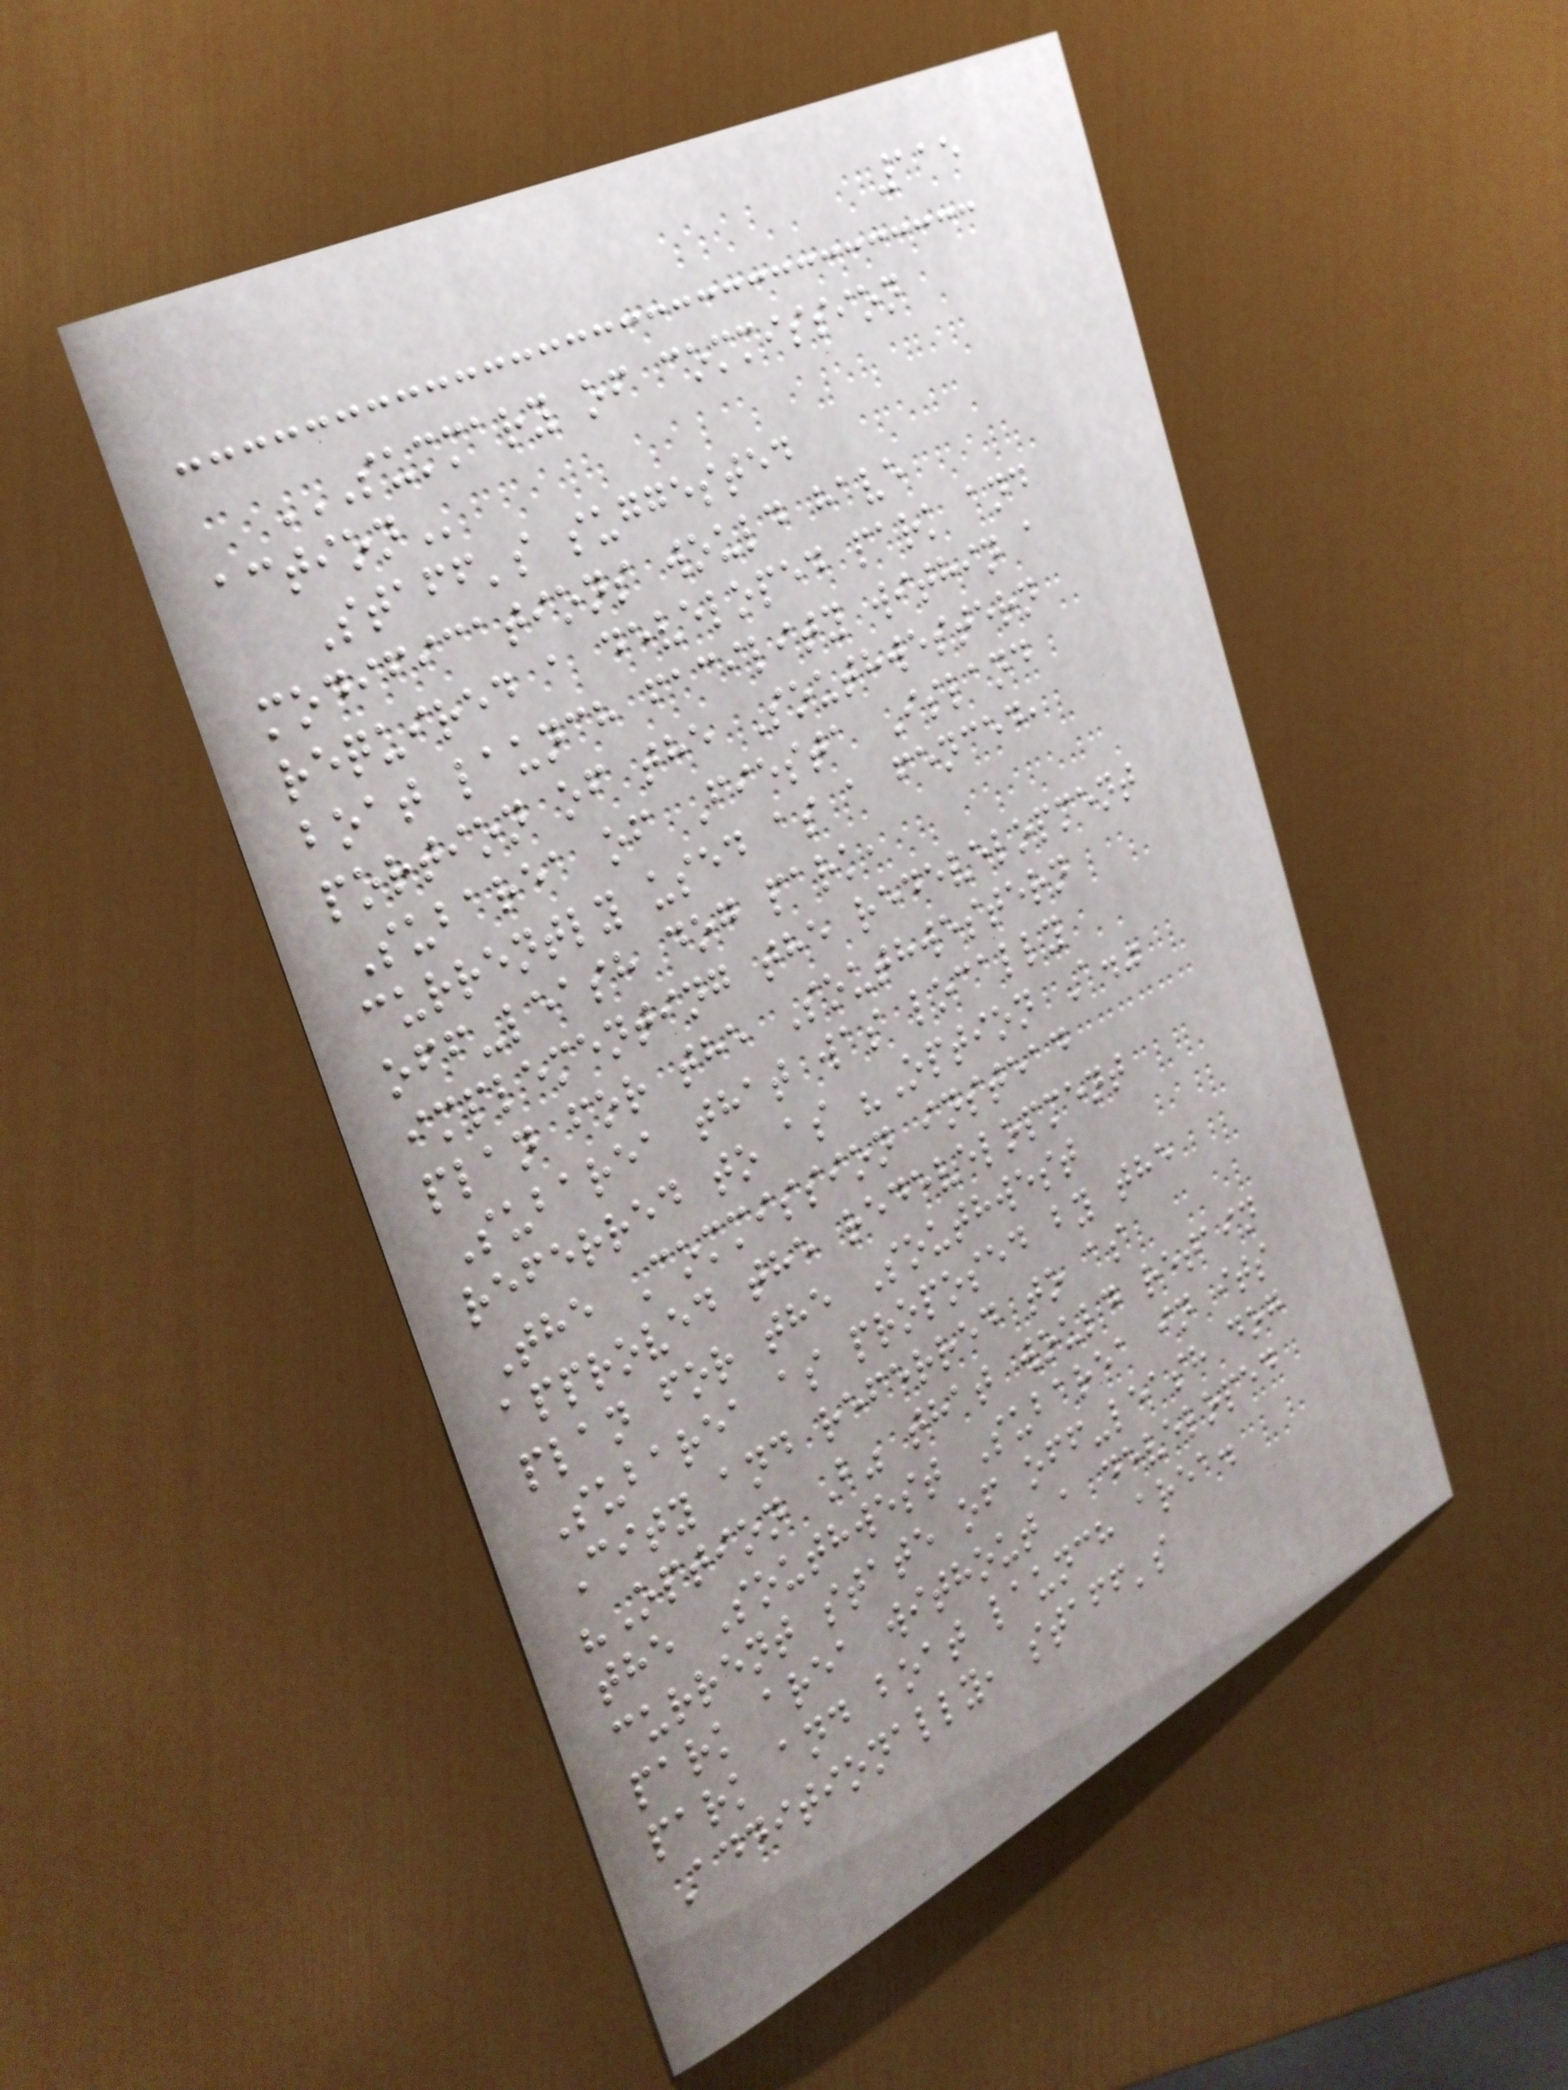115
SUMMARY OF COMMISSION
ACTION
Staff's suggested
modifications would have
required a developed park and
boat launch facility within a
portion of the Southwestern
Subarea of Fiesta Island
currently used as a fenced,
off-leash dog park,
implementing the redevelopment
plan for the Southwestern
Subarea that was locally
referred to as "Option A."
The Commission instead
approved the redevelopment
plan for the Southwest
Subarea as proposed by the
City and referred to as
"Option B" that would retain
the Southwest Subarea in its
current state of off-leash dog
park area without a developed
park and boat launch area.
Additionally, staff's
